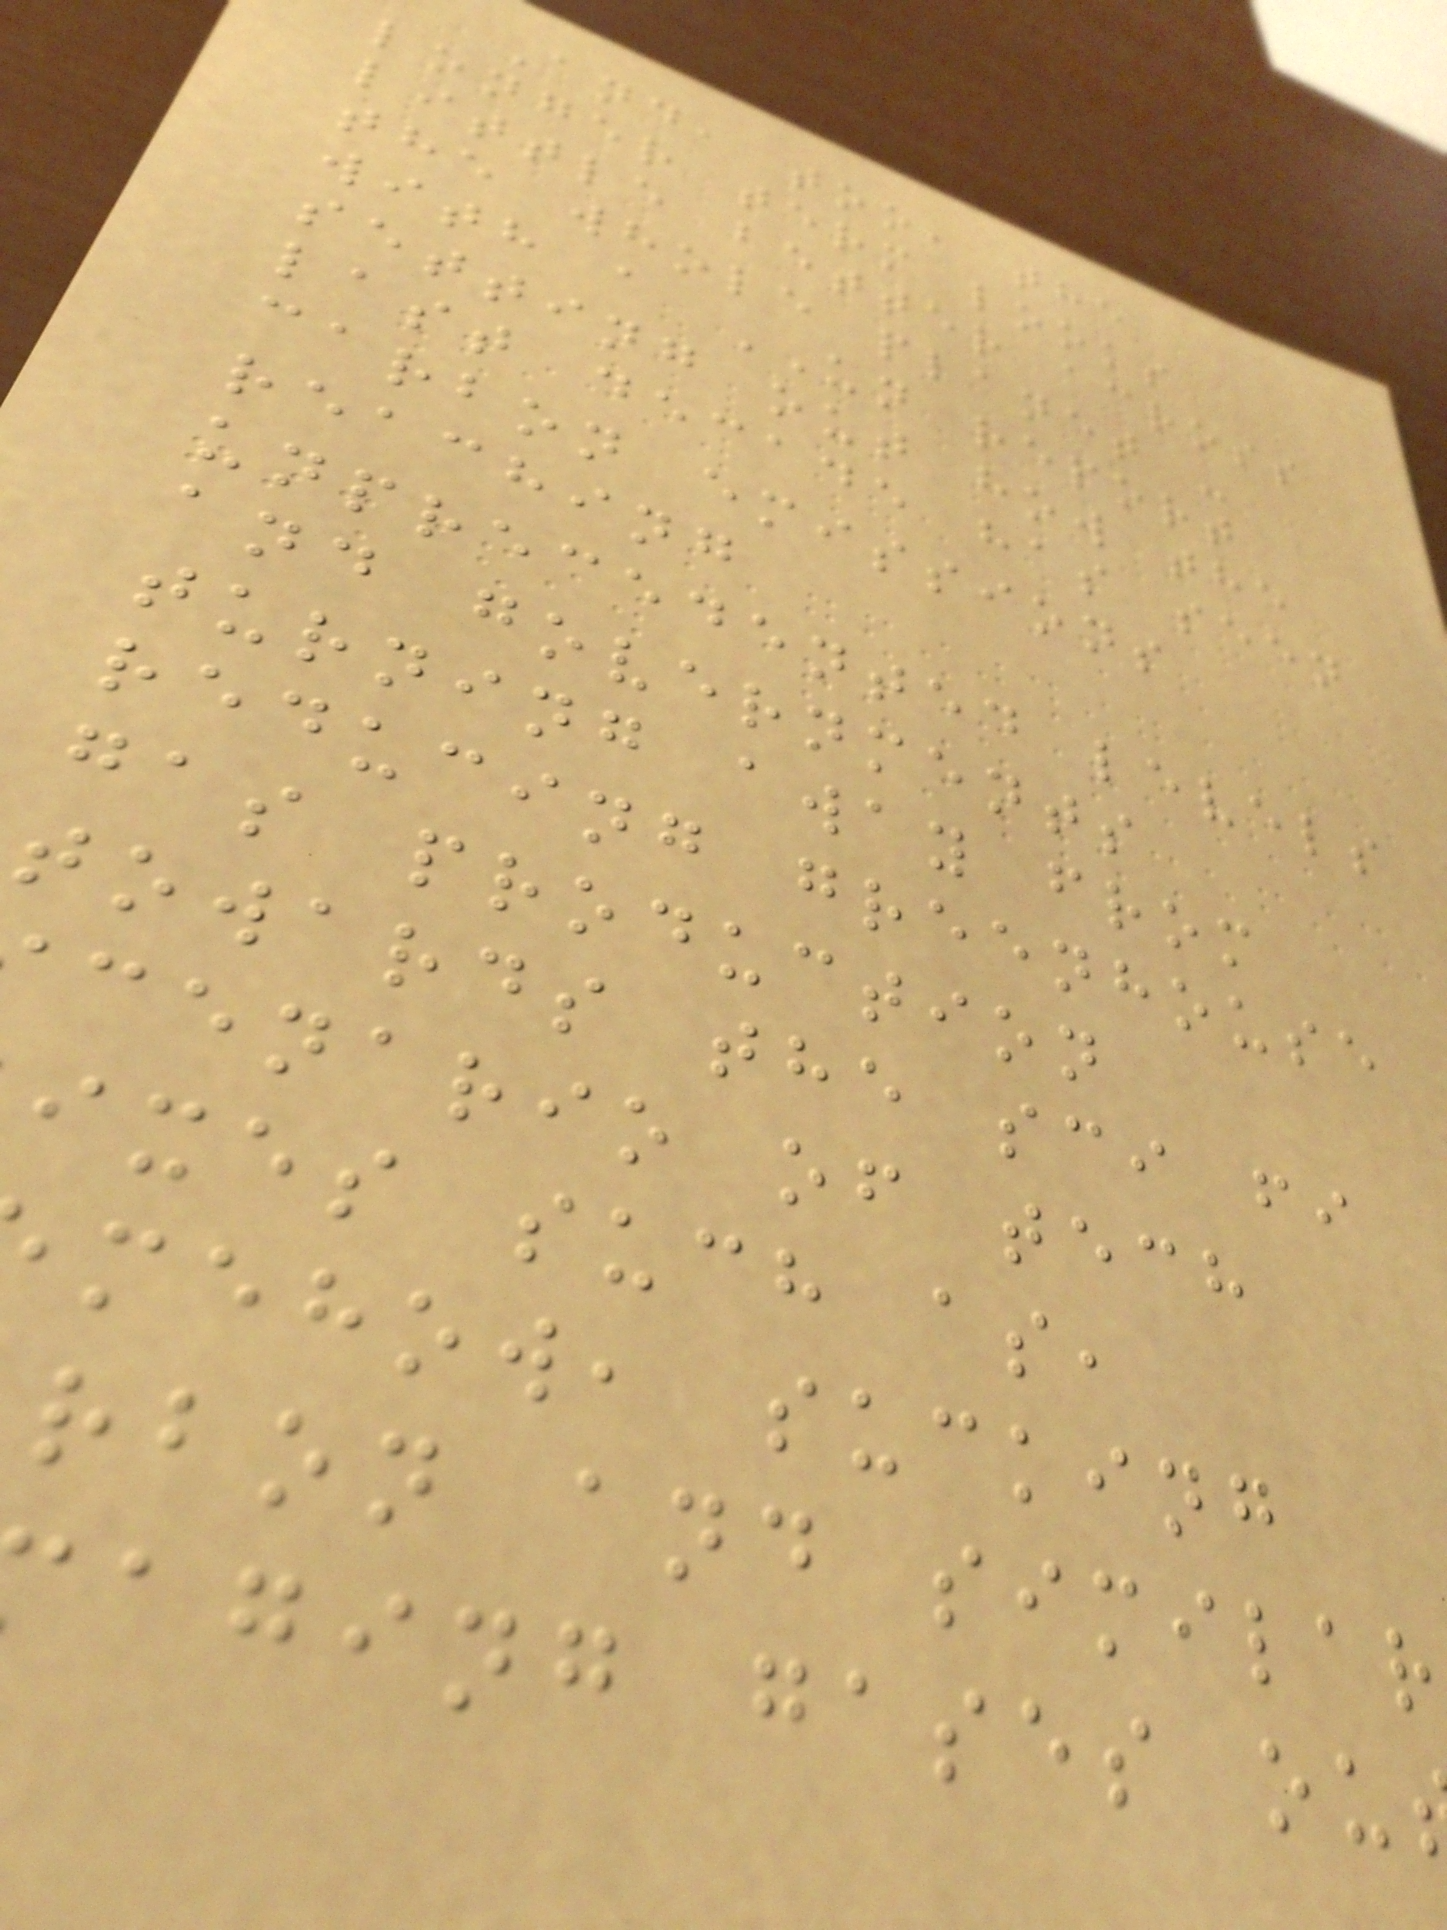And, too, the
longer term looks
little better across
the whole planet -
with a UN report
setting out how the
last decade has seen
carbon emissions
reaching
unprecedented levels
and governments
turning away from
reducing greenhouse
gas production
towards the sci fi
cenario of tech
ixes such as,
mehow, sucking
rbon and similar
aging gases ou
